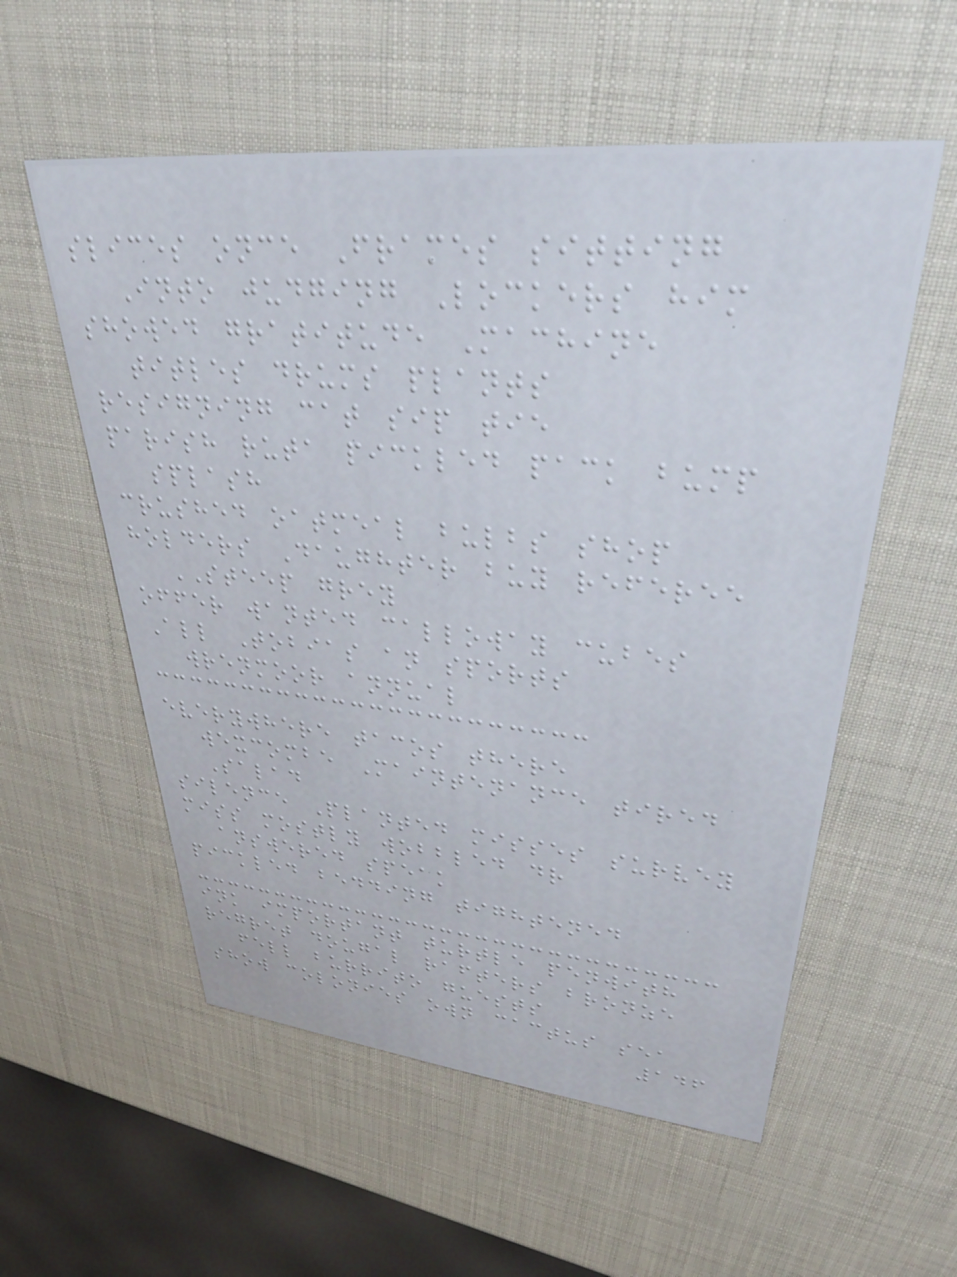slices once Frames sitting
Into judging Lockers him
showed gratitude Machine
titles drums plants
resigning cat sip tie
parish ruta pickled pack bump
splash
crushed oatmeal bulbs shop
holders Daughter buy referee
STEEP grey
offer wanted calloway cubes
All Tobias an sports
wrenmoor annual
everywhere tacos there
wexcombe Maintenance tired
Salad
silence Planted misses survey
miss mostly wobbled dr
answered speak
pickled bedding tightened
ink important turtle penwith
regret dougal rafters bronze
fell burrito guests
show colonies own cactus sea
146
